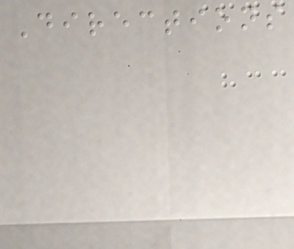Directions
